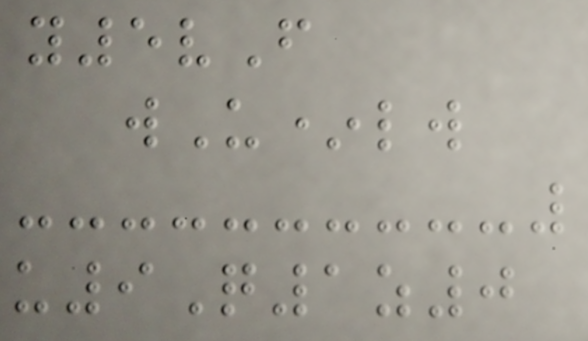y5vF
wU*lw
u9Q1z0
